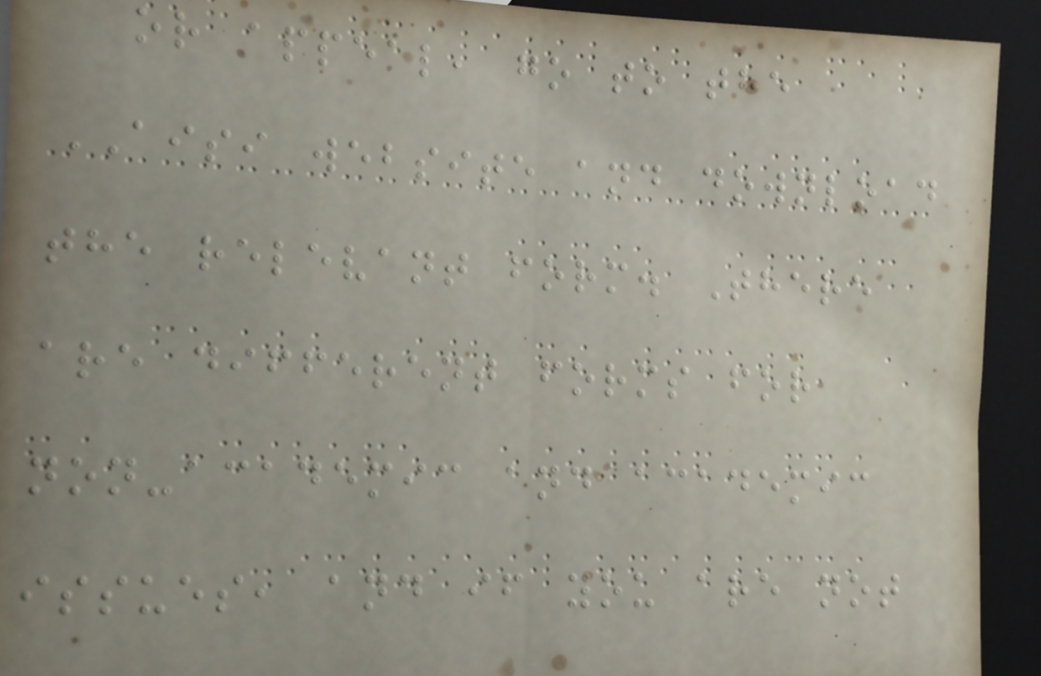or appeal, go to the
AISI website and download
the relevant form. There
are different forms for
non-academic and academic
issues, and if you are not
